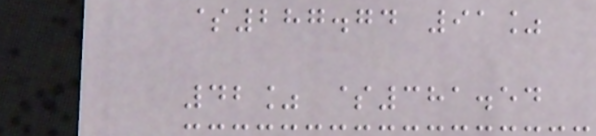$287.74 91%
42% $381.54
